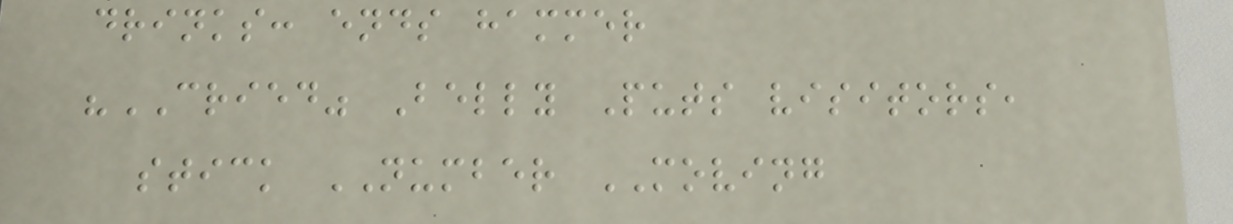drinks: ends hammer
"CRIED" Belly Puts visitors,
stick NUMBER MOVING
